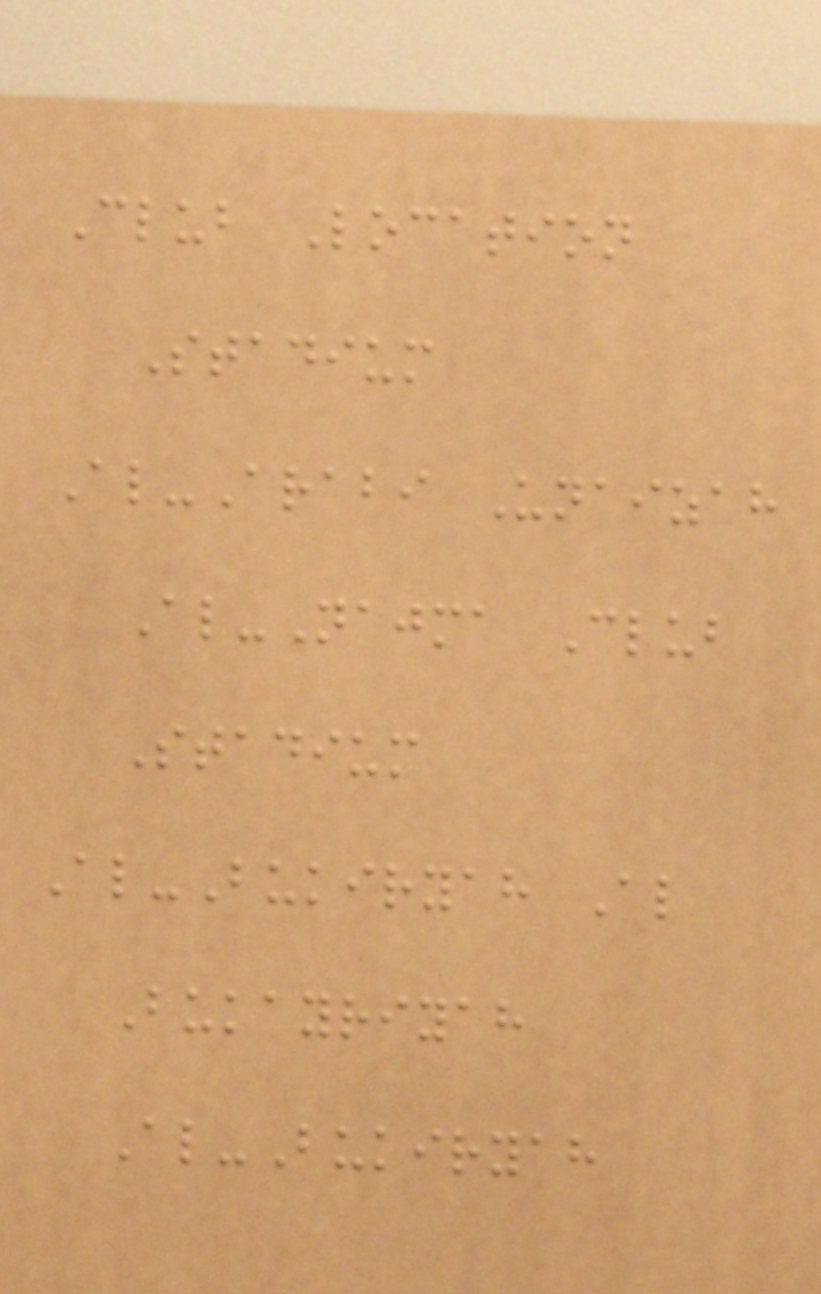Club Location
Stadium
Al-Arabi Unaizah
Al-Najma Club
Stadium
Al-Bukiryah Al
Bukayriyah
Al-Bukiryah
